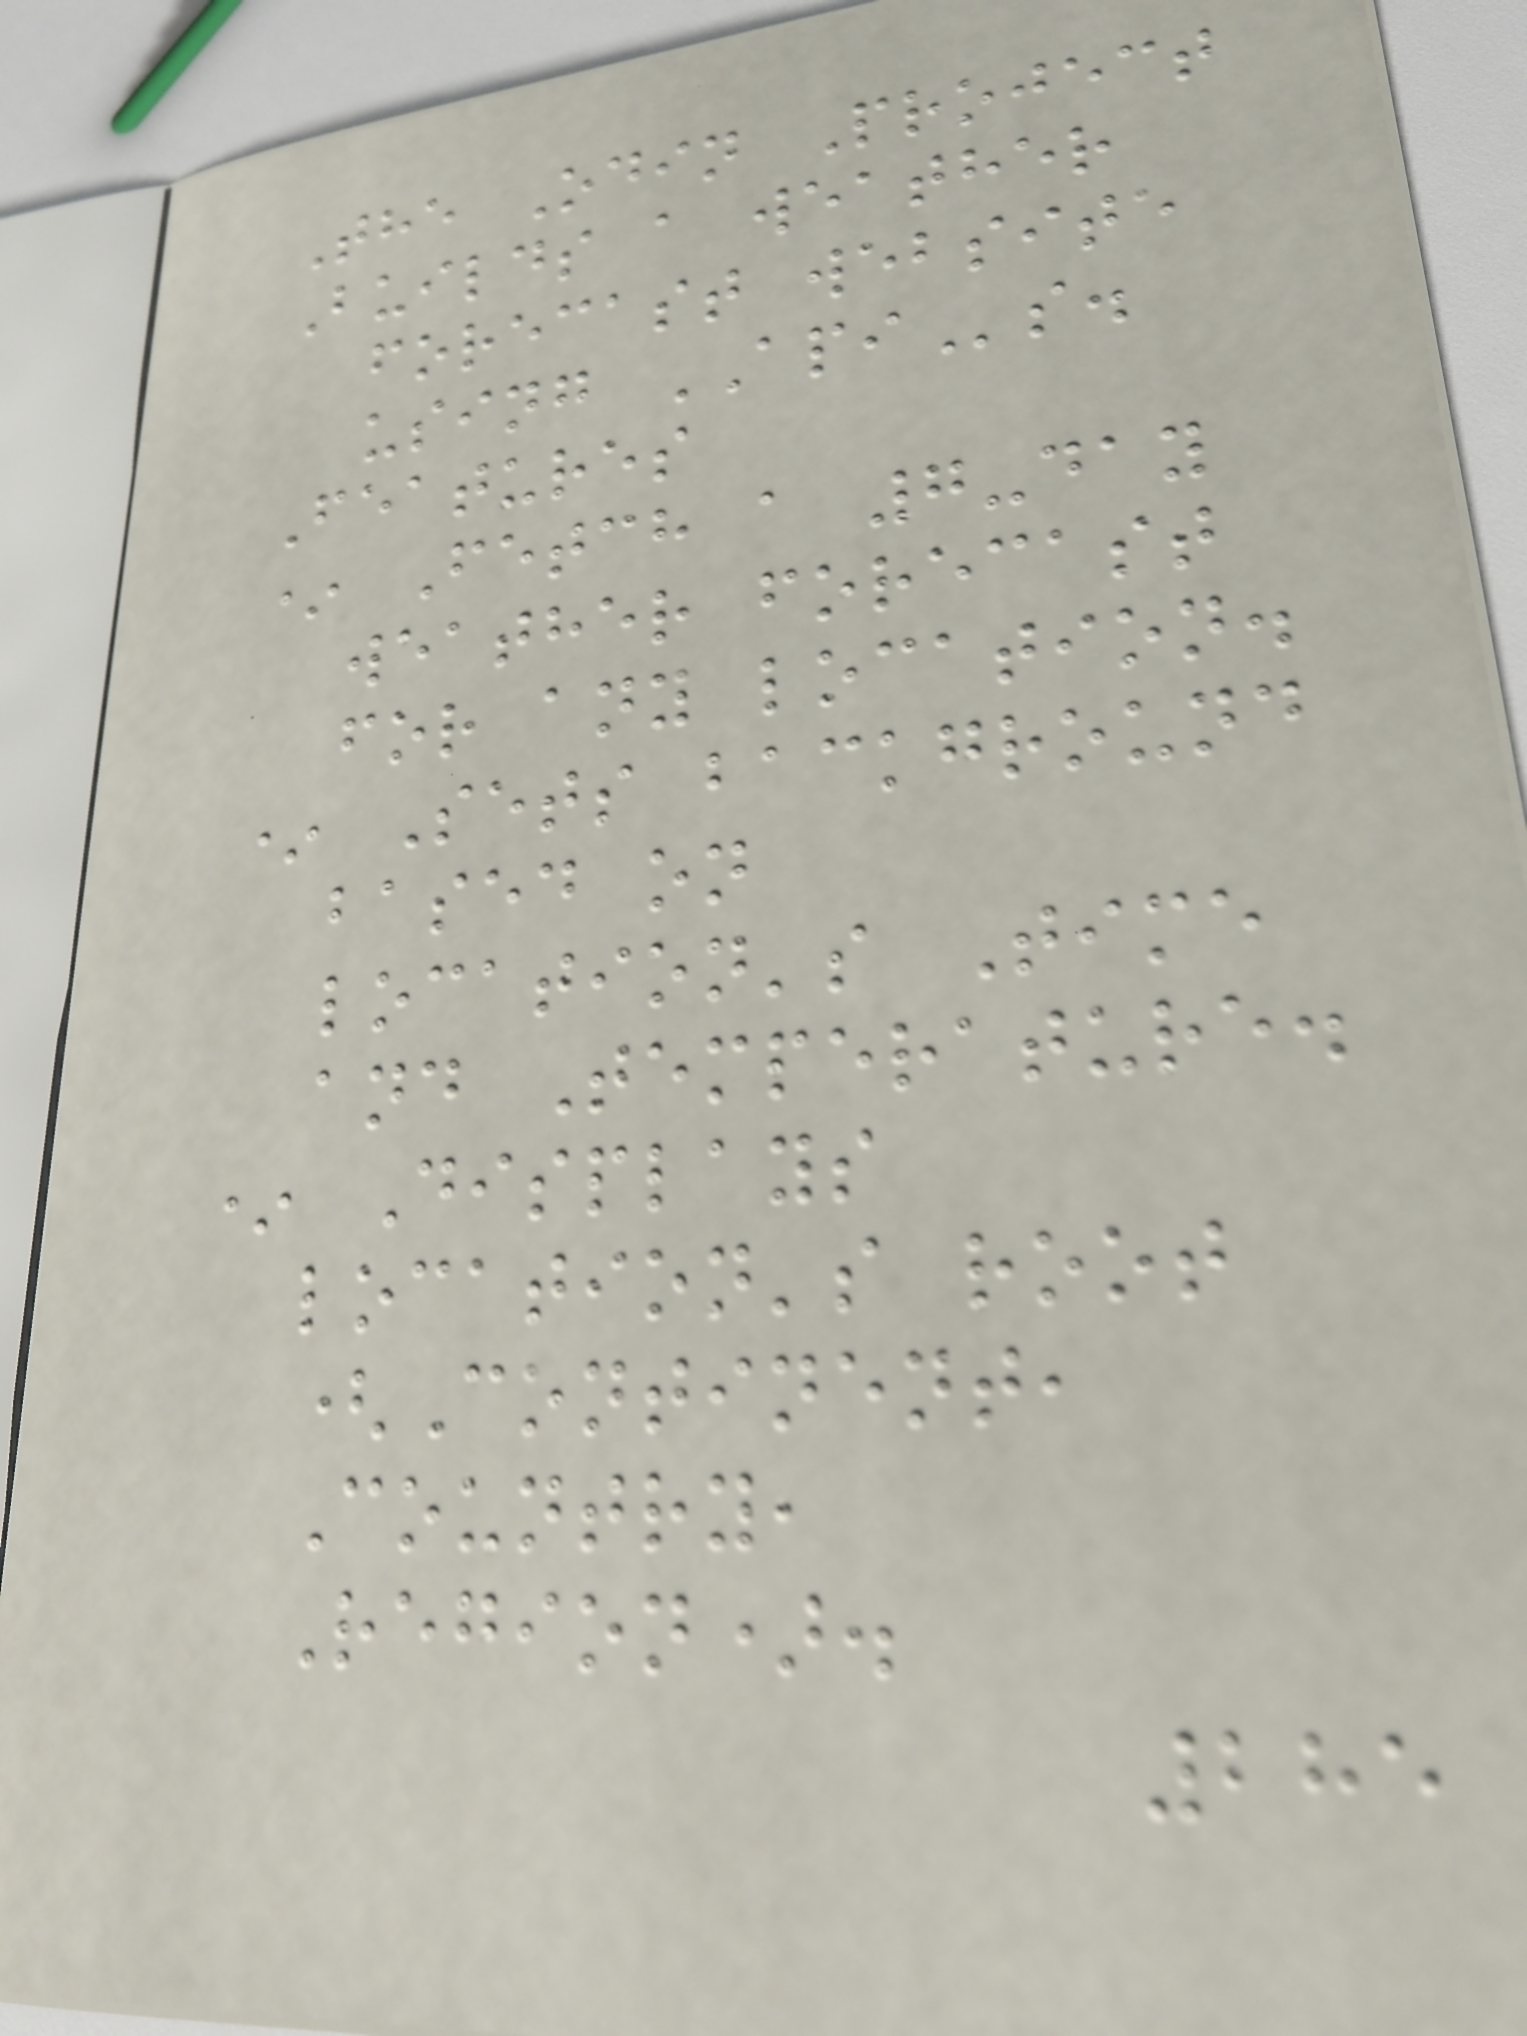The Odin Project
Builds a weather
forecast website
using APIs.
Features
* Fetch a 7-day
weather forecast
for any location.
* Sets background
based on
location's Time
and Temperature.
* Displays
location's root
(Continent,
Country,
Region).
285
